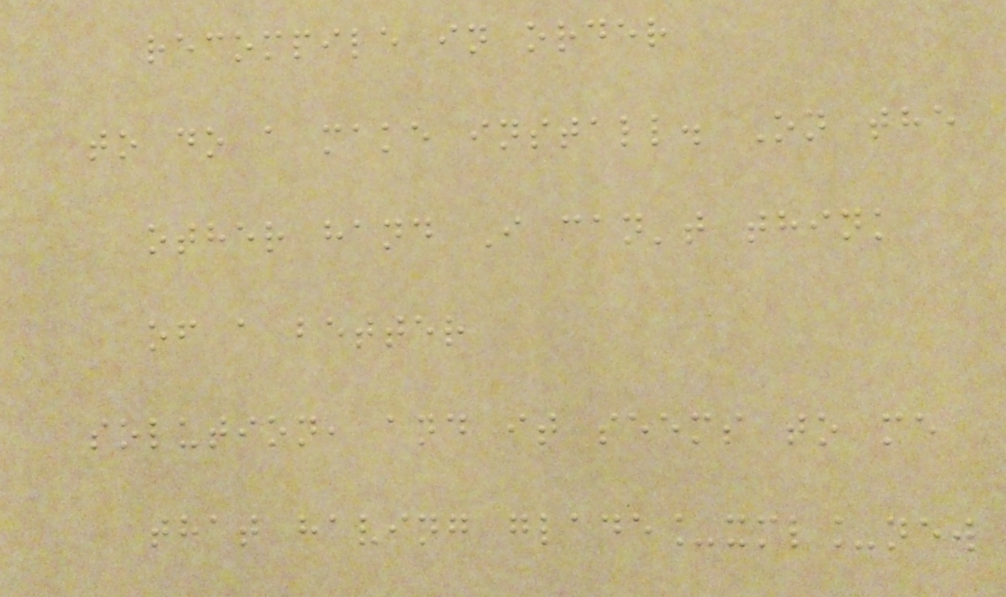recompile in order
to do a make install. On the
other hand I can't think
of a better
solution, and it seems to me
that having glade_xml_new
